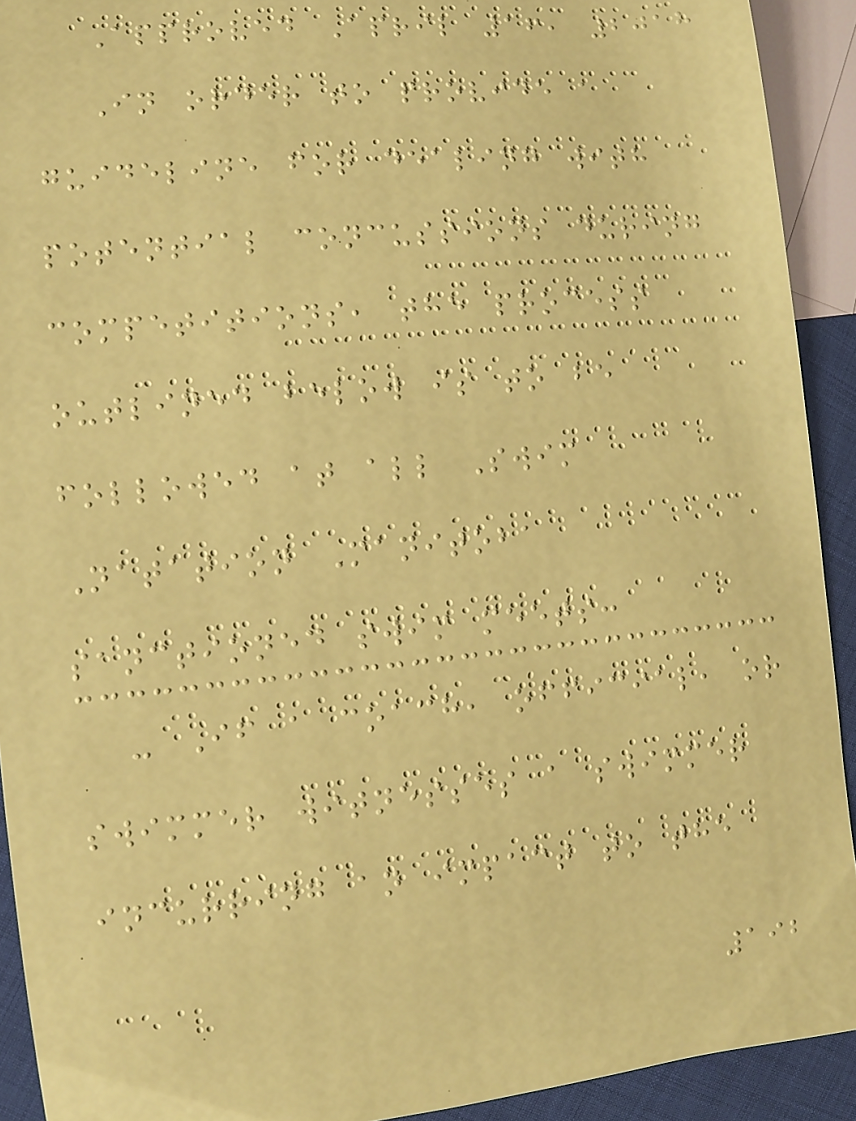Approved April 16, 2018
In order to provide a
guideline for dealing with
potential concussions during
competitions, the process
outlined below is to be
followed at all Swim
Natation Manitoba
sanctioned swim meets:
- If a coach, official, or
swimmer witnesses a swimmer
incurring an impact to the
192
